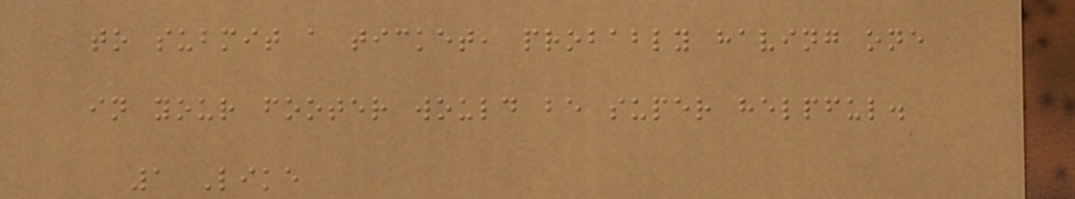to submit a ticket, probably having one
in your footer would be super helpful.
1 Like
